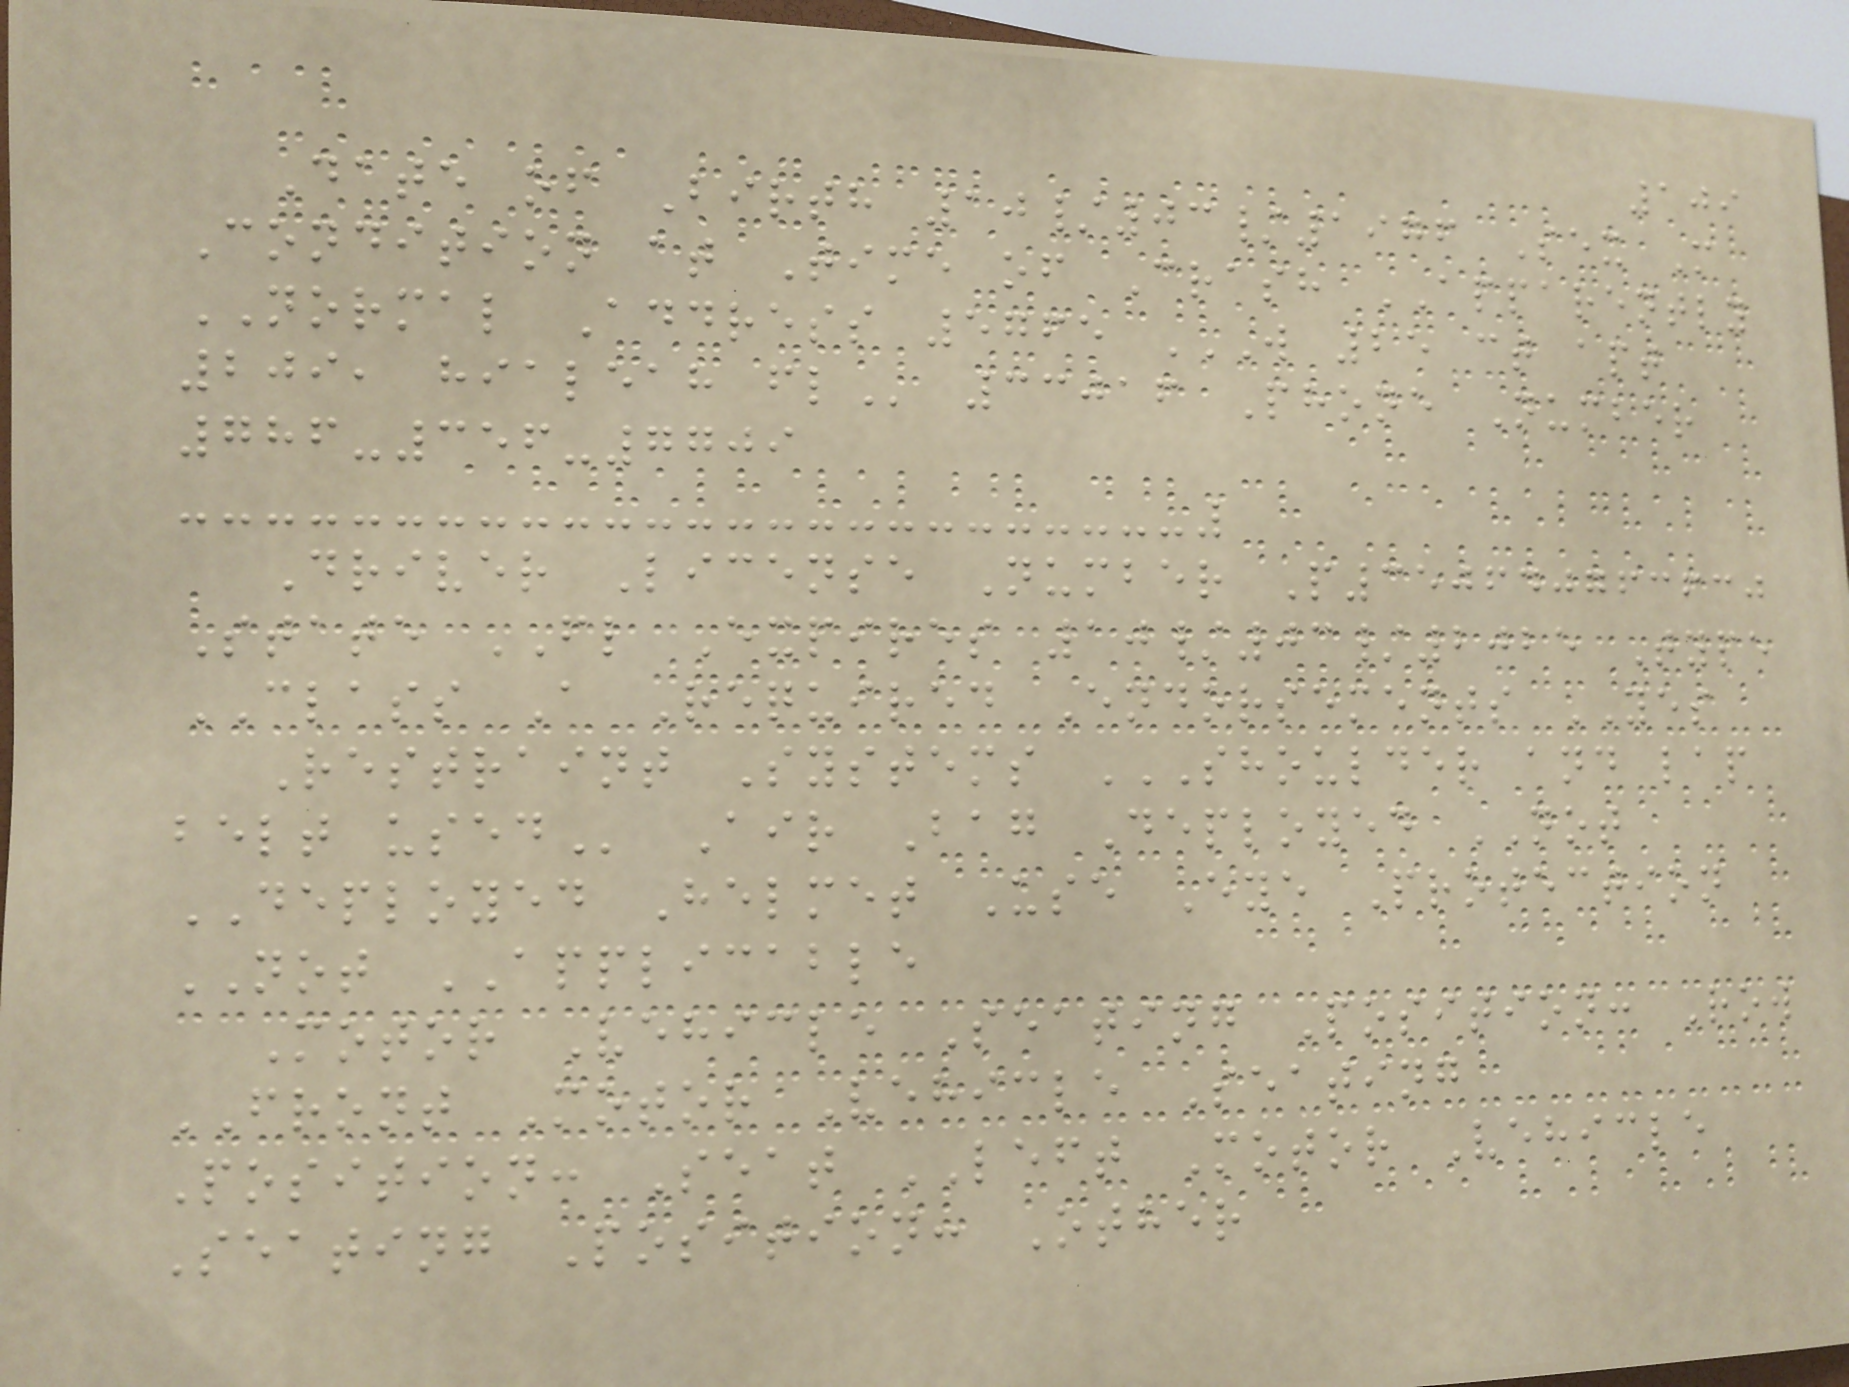109
Date of Birth 10/03/1976 Sex M
Condition at Time of Crash APPARENTLY
NORMAL Address 5765 W 25 CT APT
209, HIALEAH FL 33016 Phone Number
786-356-7709
Driver License Number P350640763630
State FL Expires 10/03/2025 Type
CLASS A Required Endorsements YES
Restraint Systems SHOULDER AND LAP
BELT USED Air Bag Deployed NOT
DEPLOYED Helmet Use Eye Protection
NOT APPLICABLE
Motor Vehicle Seating Position: Row
FRONT Motor Vehicle Seating
Position: Seat LEFT Motor Vehicle
Seating Position: Other
